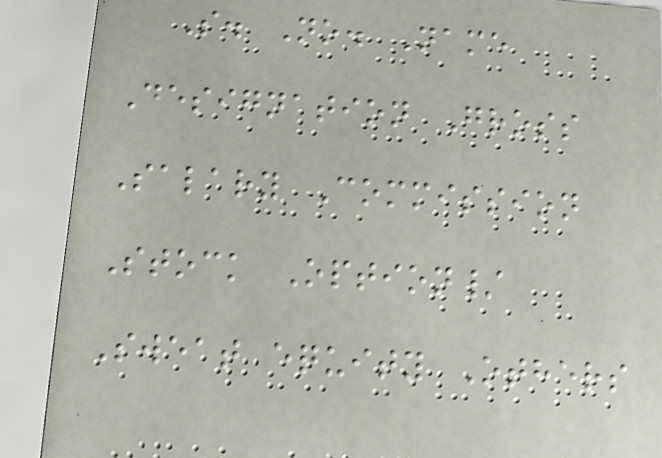S. No. Name
Designation Gross
Salary Commission
Stock Option/
Sweat equity Others
